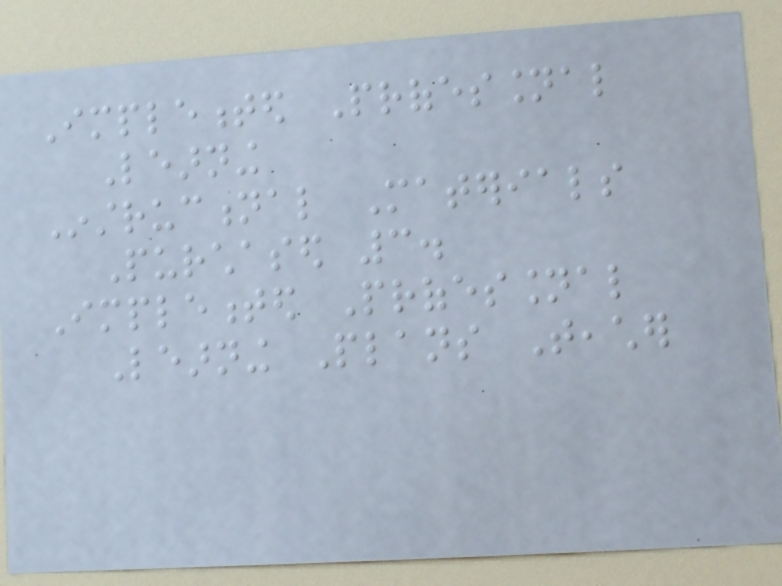Implemented Professional
Learning
Instructional Materials
Purchased 3.
Implemented Professional
Learning Plans Teacher
